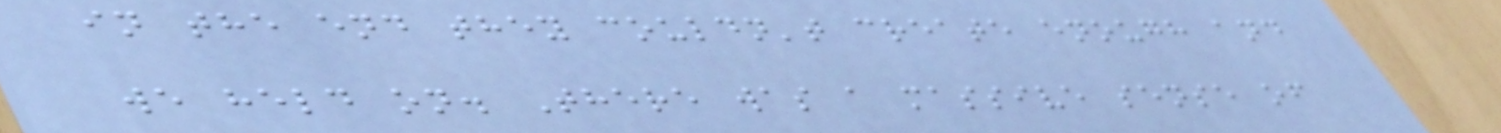in the end they couldn't create enough and
we held on. There was a massive sense of
